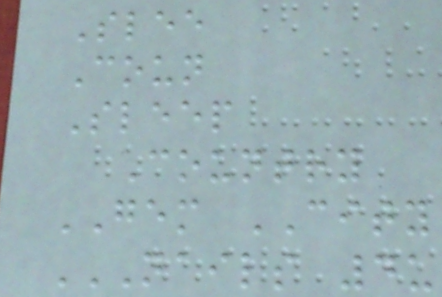Slee
Coun
Sleep
Country
GEM CITY
NAILS 4U
